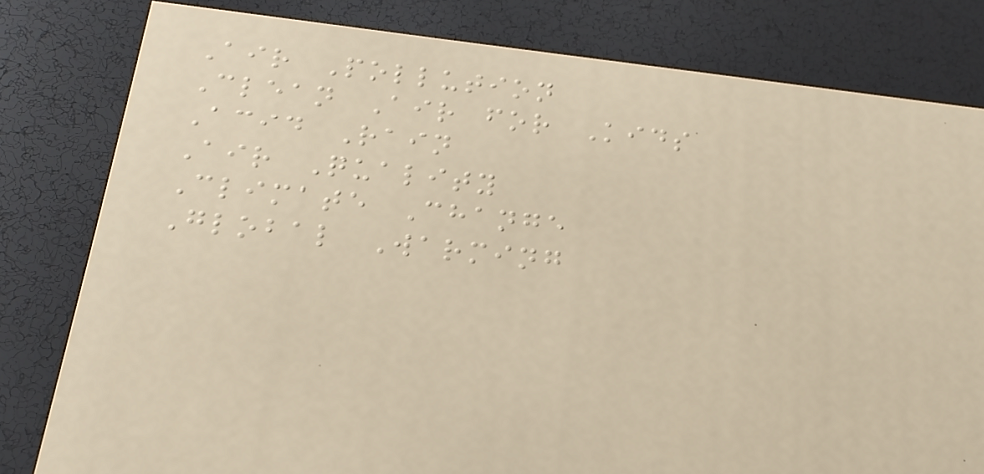Air Pollution
Clean Air for Kids
Acid Rain
Air Quality
Climate Change
Global Warming
